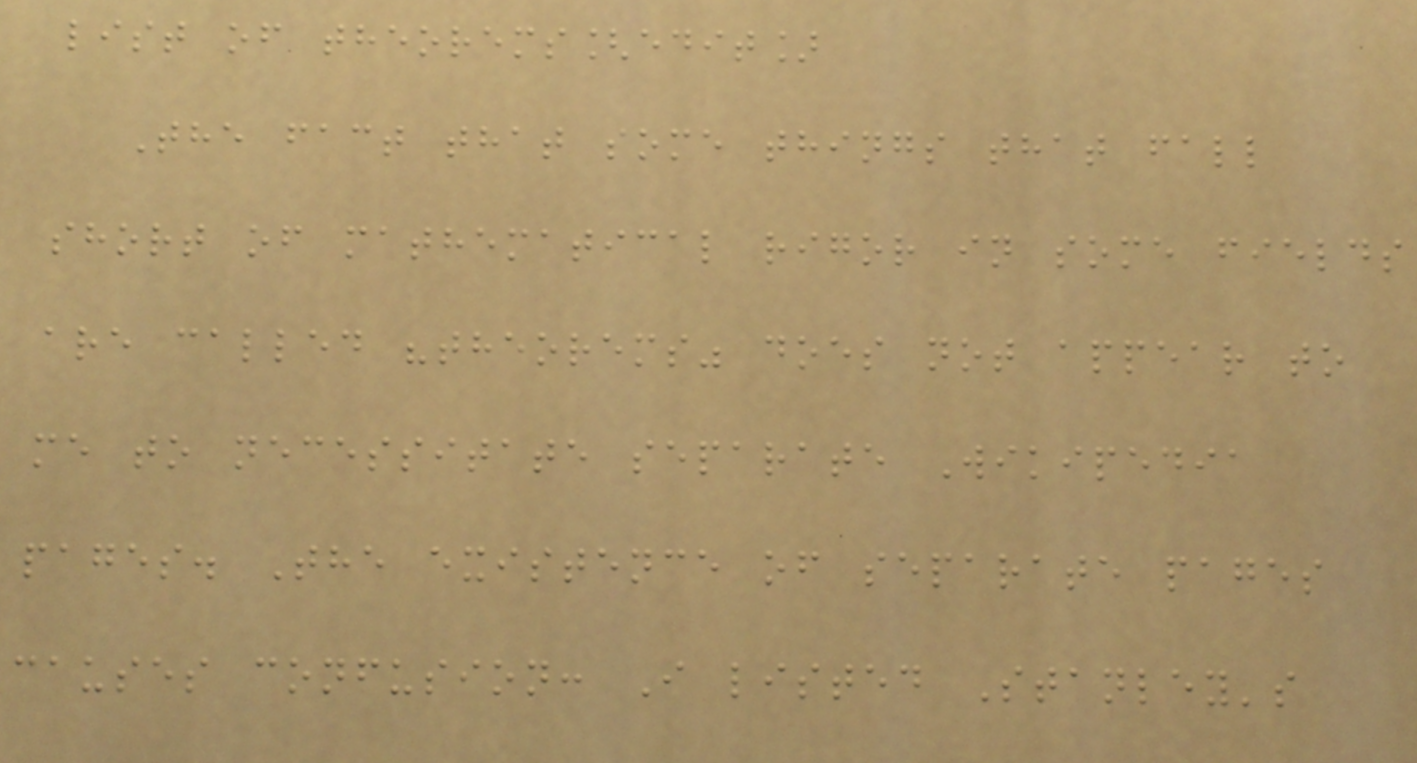list of theorems[edit]
The fact that some things that fall
short of mathematical rigor in some fields
are called "theorems" does not appear to
me to necessitate separate Wikipedia
pages. The existence of separate pages
causes confusion: I listed Stanley's
